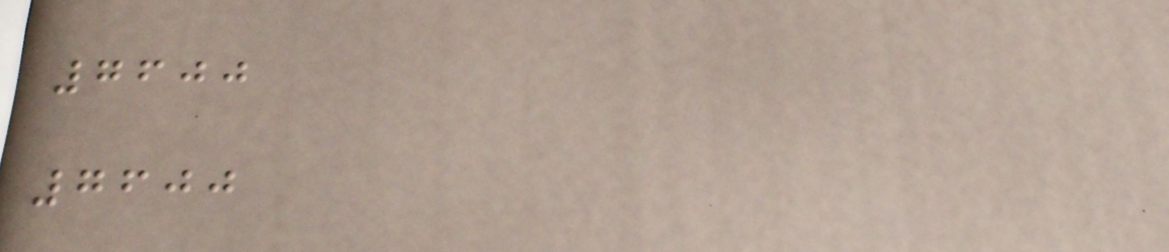7600
7600
